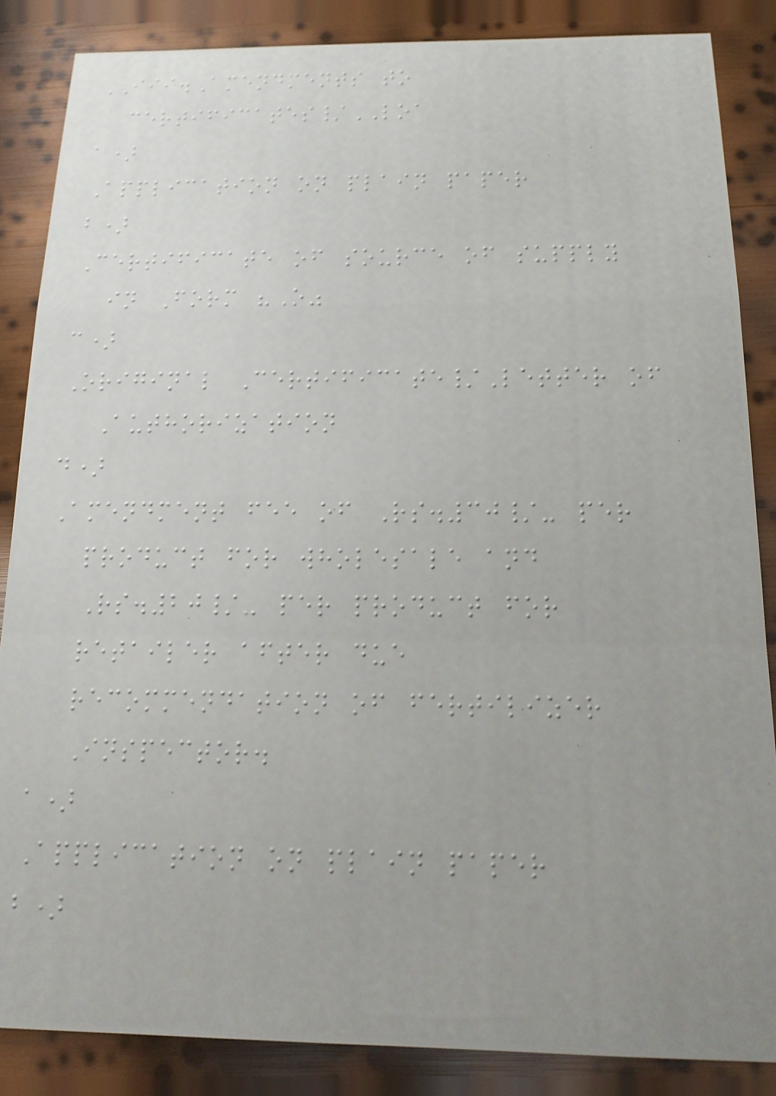III.Amendments to
certificates/LOA
a)
Application on plain paper
b)
Certificate of source of supply
in Form "O"
c)
Original Certificate/Letter of
Authorization
d)
Amendment fee of Rs.30/- per
product for wholesale and
Rs.20/- per product for
retailer after due
recommendation of fertilizer
Inspector.
a)
Application on plain paper
b)
